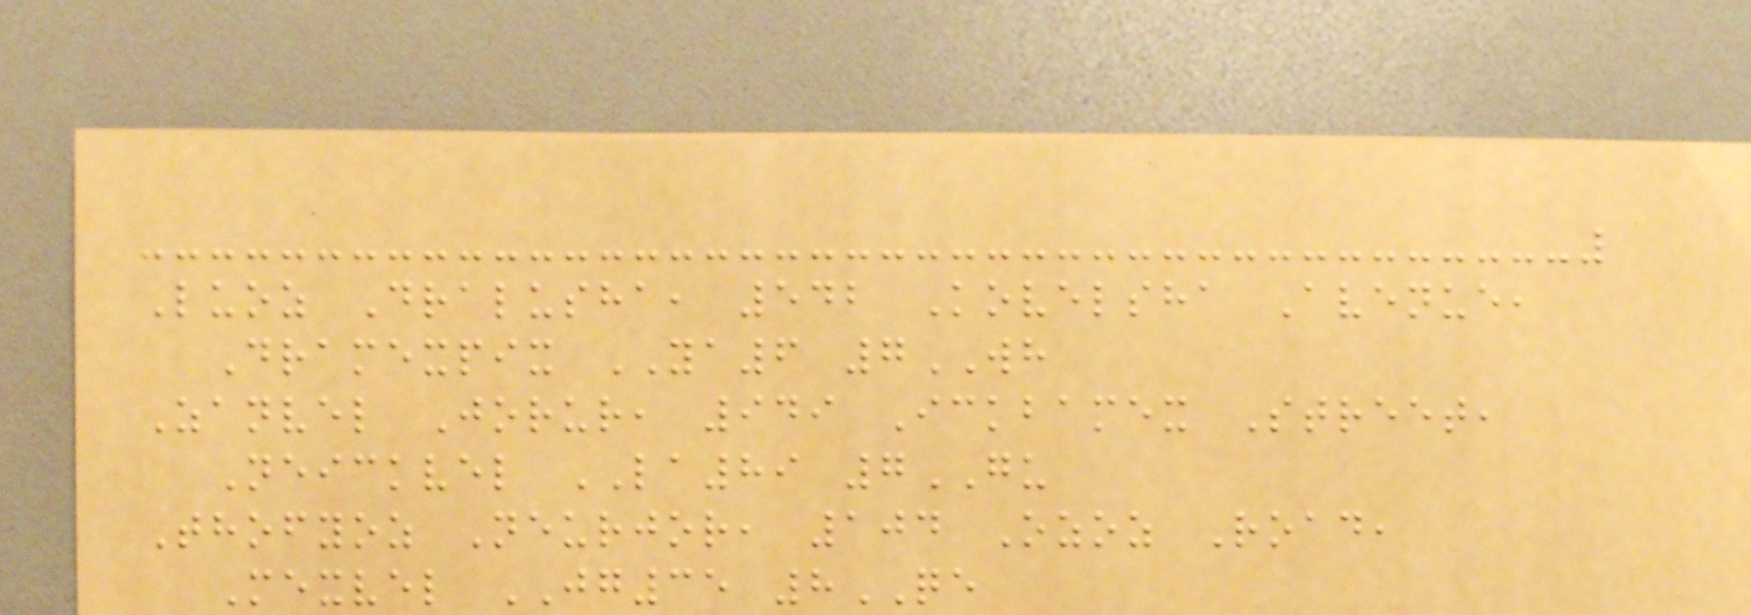Luoz Dralusha, 542 Kovelsha Avenue,
Dramexpix YA6 7WH
Zanvel Jorur, 949 Ickbamex Street,
Neickvel LA89 7GU
Thofyoz Neurjor, 104 Ozoz Road,
Mexvel JG35 8QE
